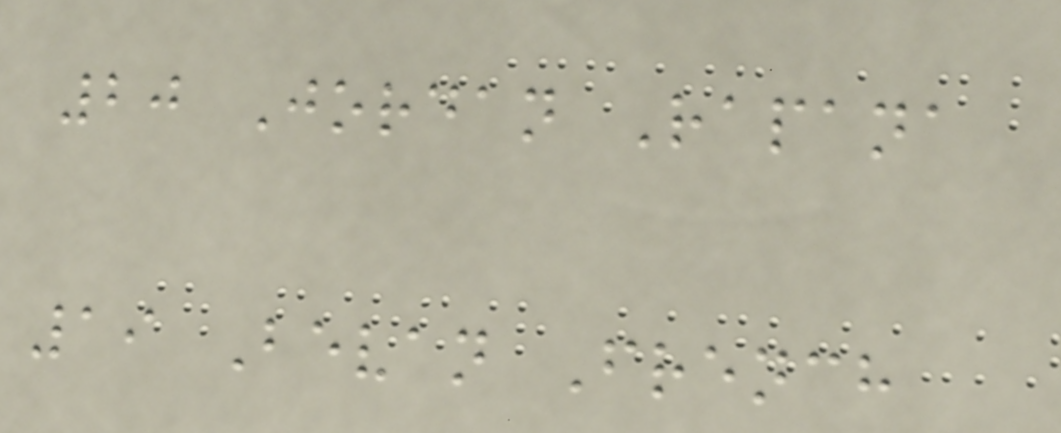20 Jordan Rapana
19 Bevan French
